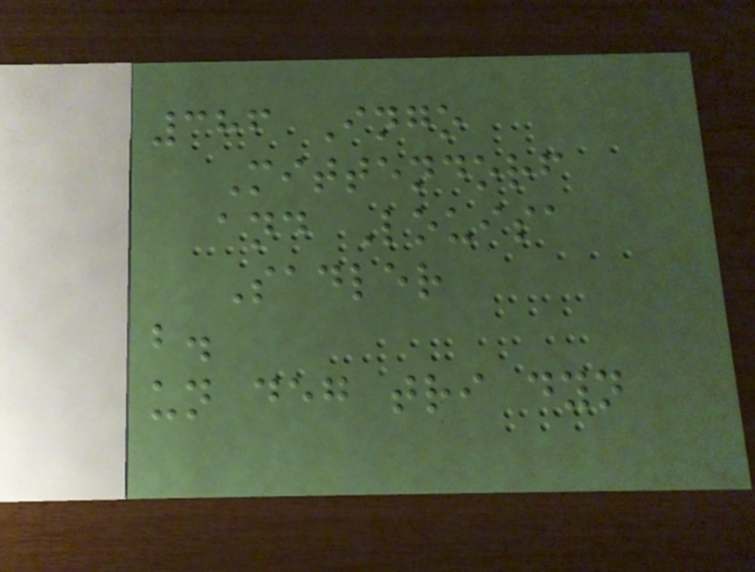386 Ingo
Mittendorf
and Louisa
Sadler
b.
un deg tri dyn
